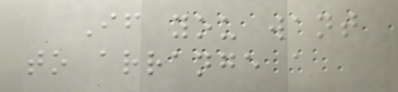If you want
to arrange a
